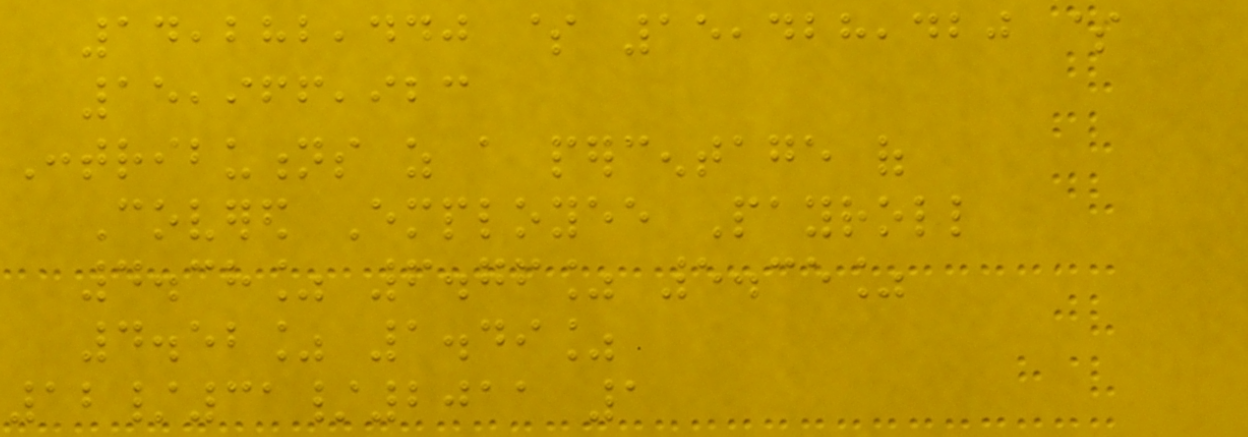14,282,440 $ 15,428,420 $
15,966,923
Contributions as a percentage of
Covered Employee Payroll
4.38% 6.76% 5.35%
4.52% 1.49%
12/31/2011 1
